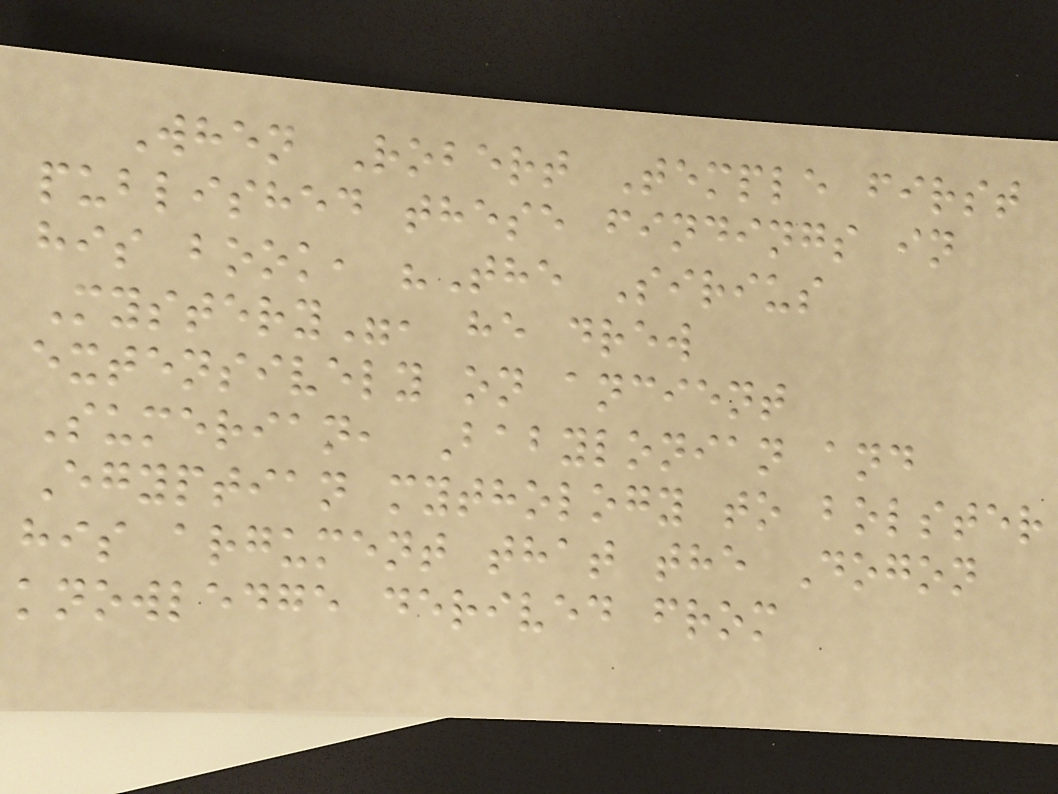When Robert Temple first
published these findings in
his book, "The Sirius
Mystery", he drew
extensively on ancient
Sumerian, Babylonian and
Egyptian mythology to bolster
his argument that the Dogon
knowledge derived from
